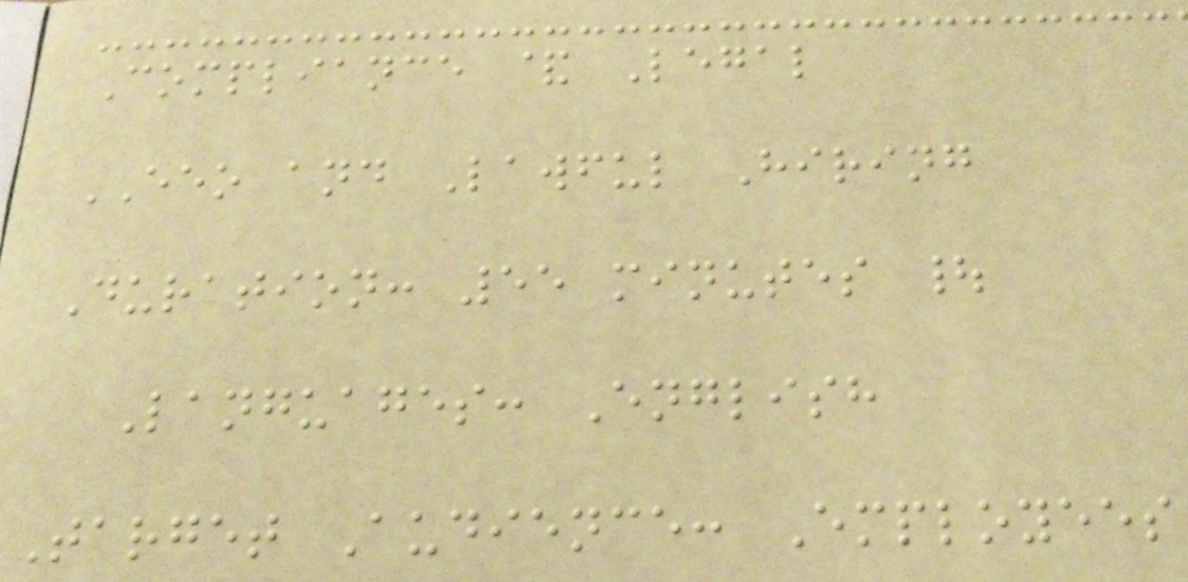Compliance & Legal
EEO and Lawful Hiring
Duration: 55 minutes |
Languages: English
Target Audience: Employees
